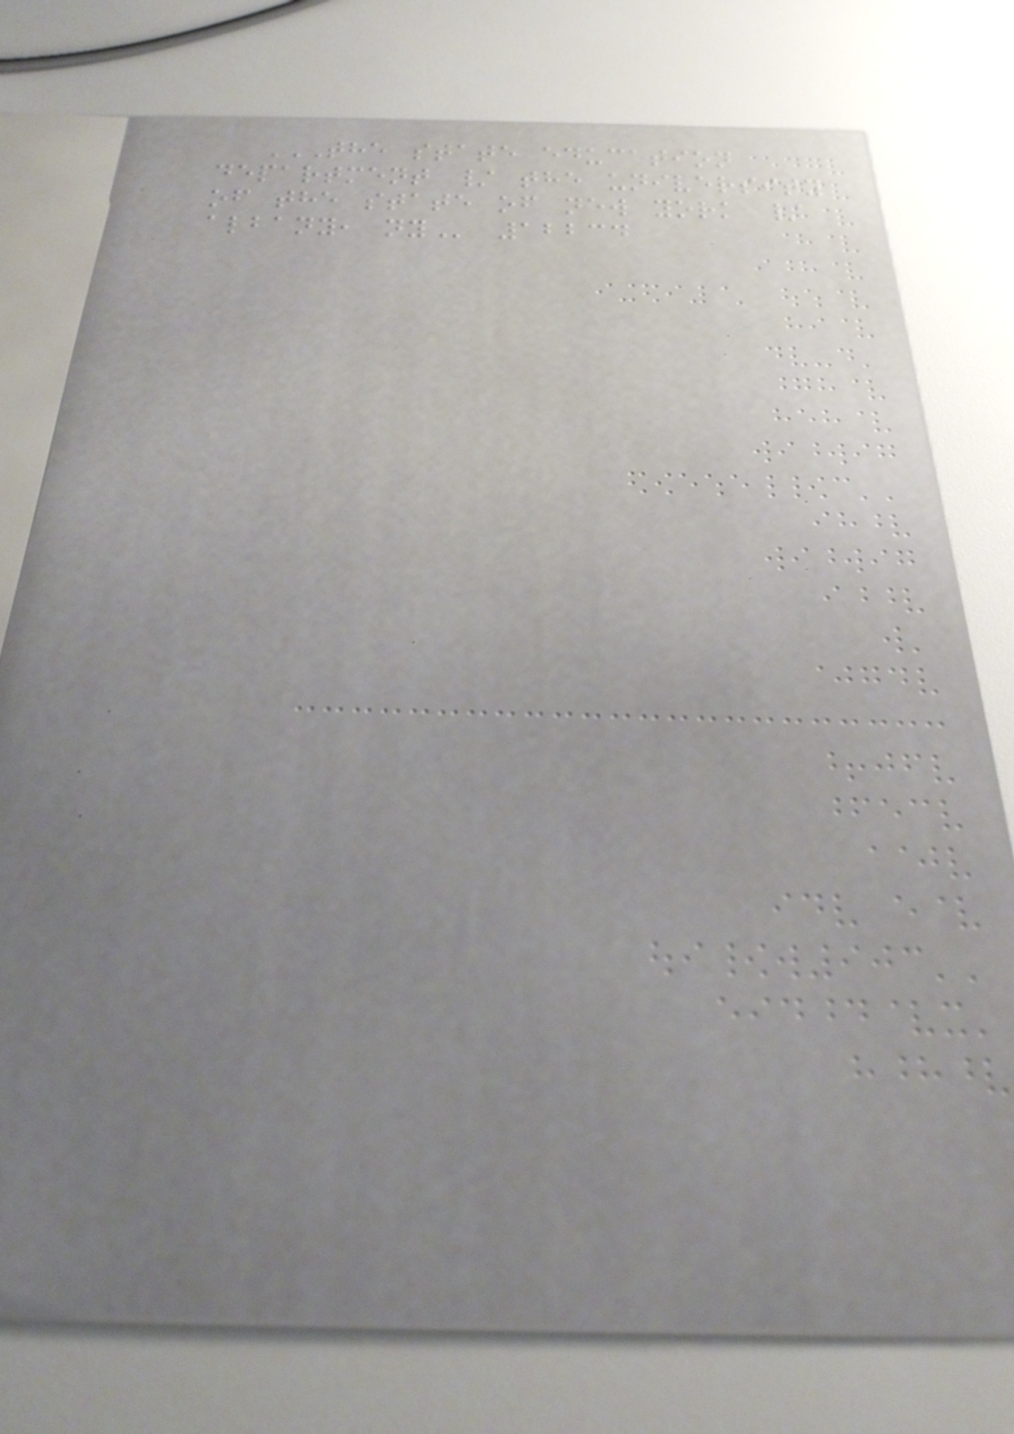THE STATE EDUCATION
DEPARTMENT / THE UNIVERSITY
OF THE STATE OF NEW YORK /
ALBANY, NY 12234
